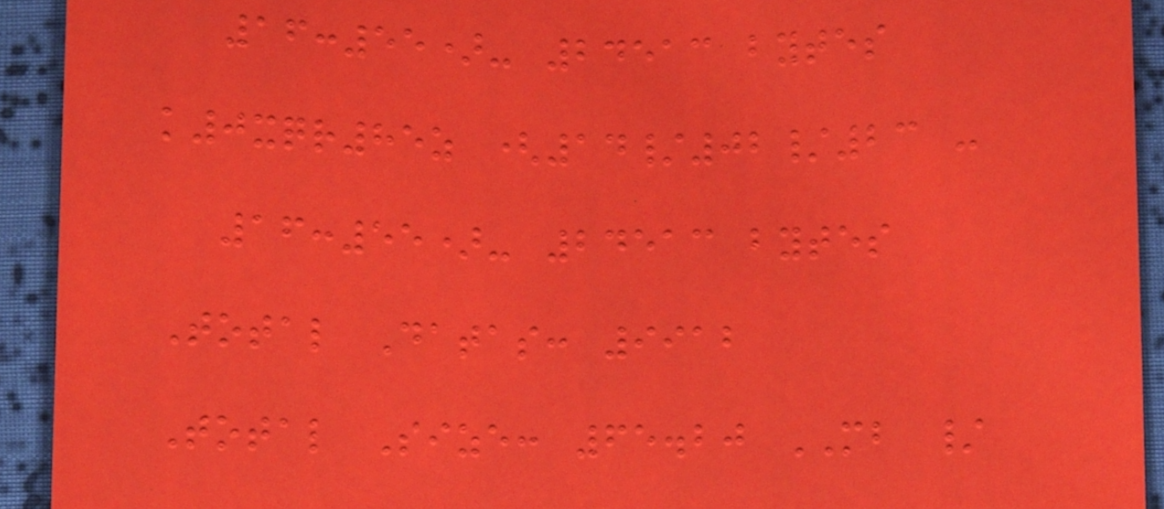16:55)- 24513 bytes
k0xqr85z (14/02/23 -
16:55)- 24513 bytes
Total Datas: 9912
Total Size: 65.20 MB /
